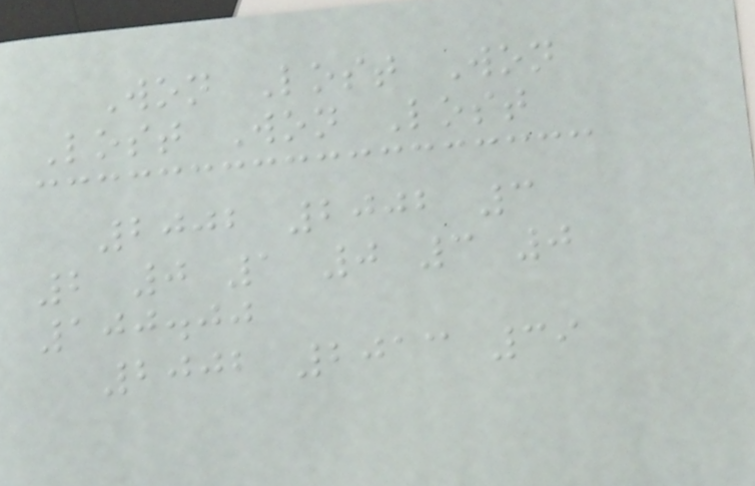Won Lost Won
Lost Won Lost
2002 2002 3
2 0 1 0 3 0
100.00
2002 2013 39
